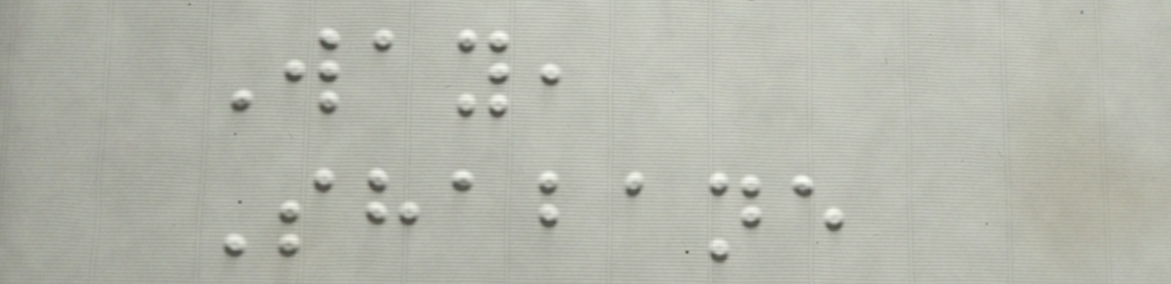Way,
Shabane
